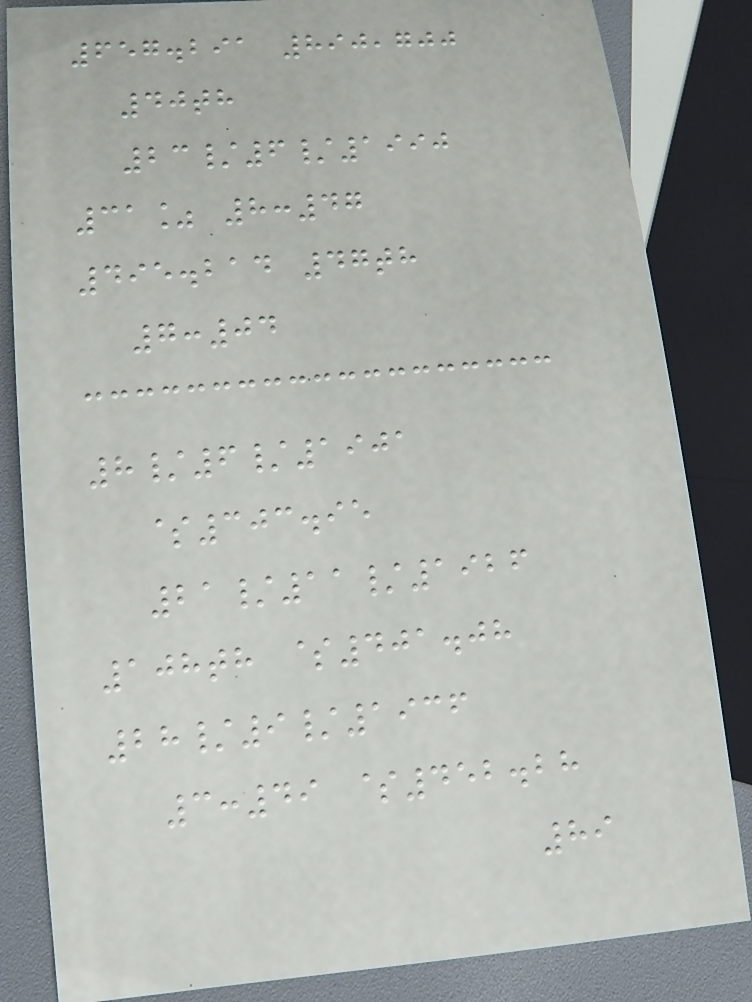657.291 890,700
40th
23/6/1990
31% 8:47
495.214 47th
7:04
8/6/1901
$303.95
21/11/1926
108th $401.08
28/9/1936
3:49 $452.28
89
